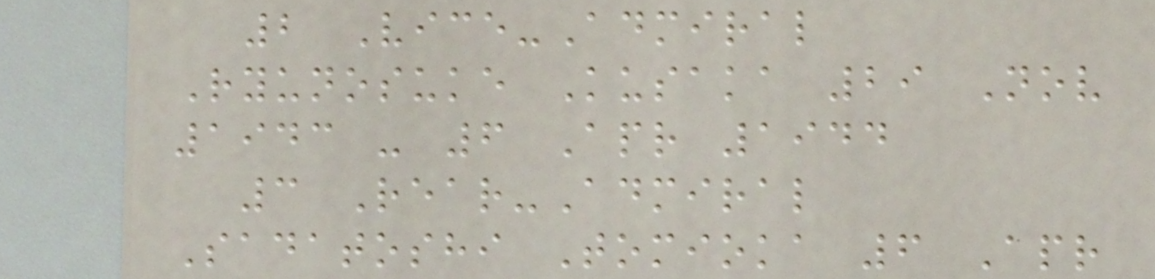2 Vice-Admiral
Ryunosuke Kusaka 29 Nov
1943 - 6 Apr 1944
3 Rear-Admiral
Sadatoshi Tomioka 6 Apr
